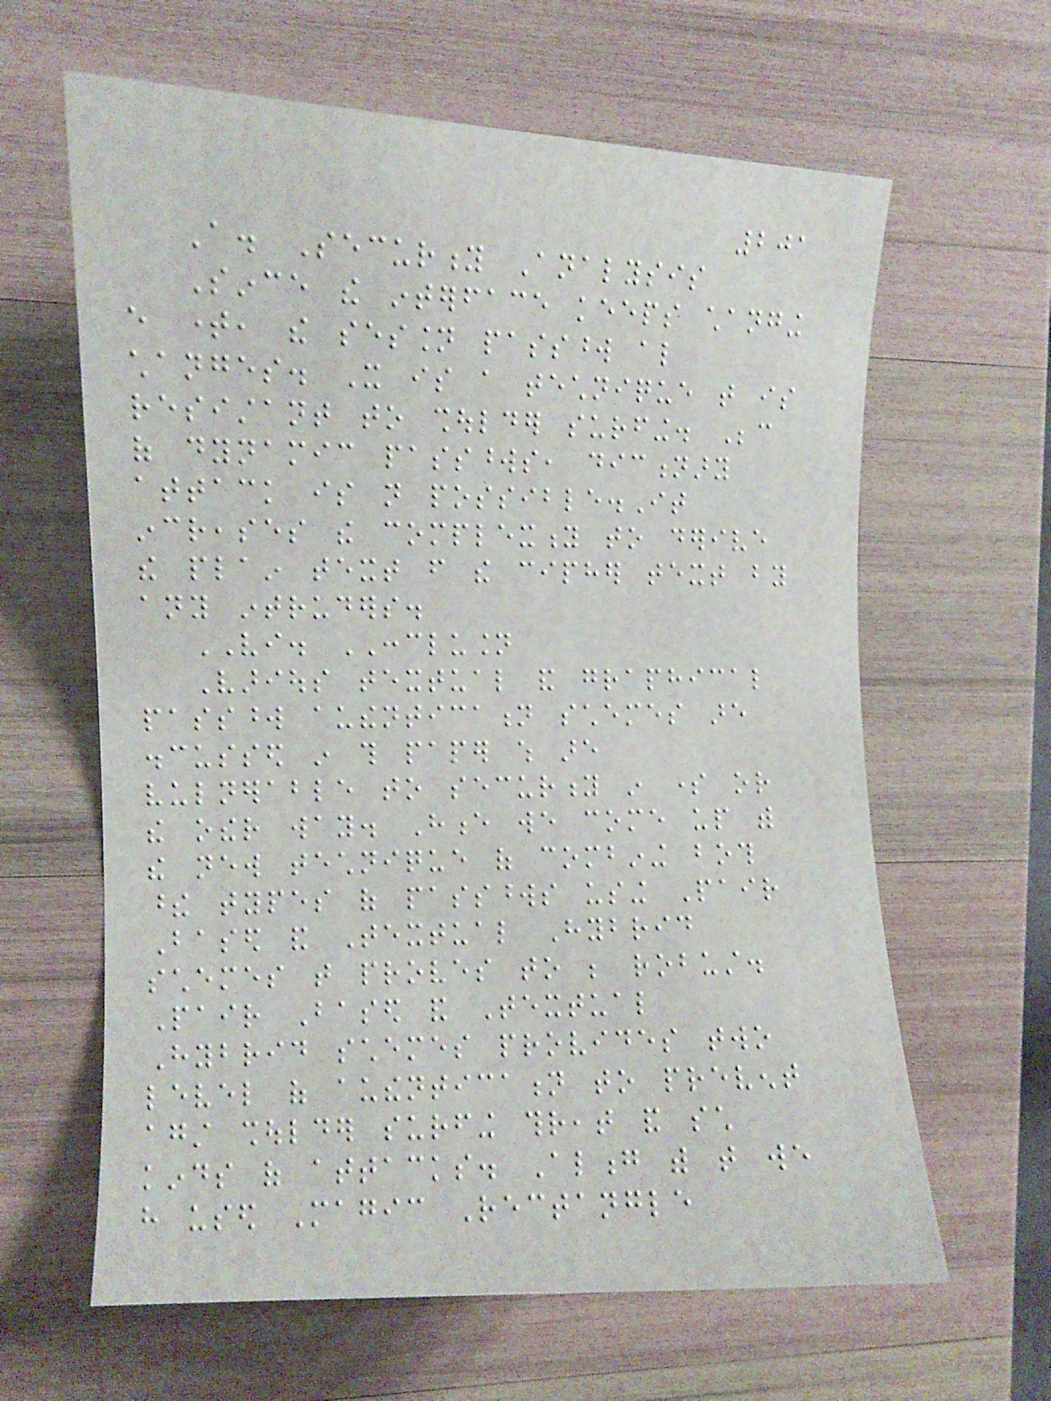201
A. Security Analysis
Since the interface keeps changing
every time, the session password also
changes. It is a technique that is
resistant to shoulder surfing. Because
of dynamic passwords, dictionary
attack is not possible.It
increases the complexity to derive
the plain text from the cipher text by
any intruders.
VI. CONCLUSION
Various textual and graphical
password authentication schemes are
discussed in this paper which are
vulnerable to security in some or
the other way. Hence we come up with
the new technique of combining both
these types of passwords using Pair
Based and Textual Hybrid
schemes that proves to be robust.
Pair Based and Textual
Hybrid schemes provides two
level of authentication to prevent
against shoulder surfing threat and such
kinds of attacks. Along with that we
have used Magic Rectangle
